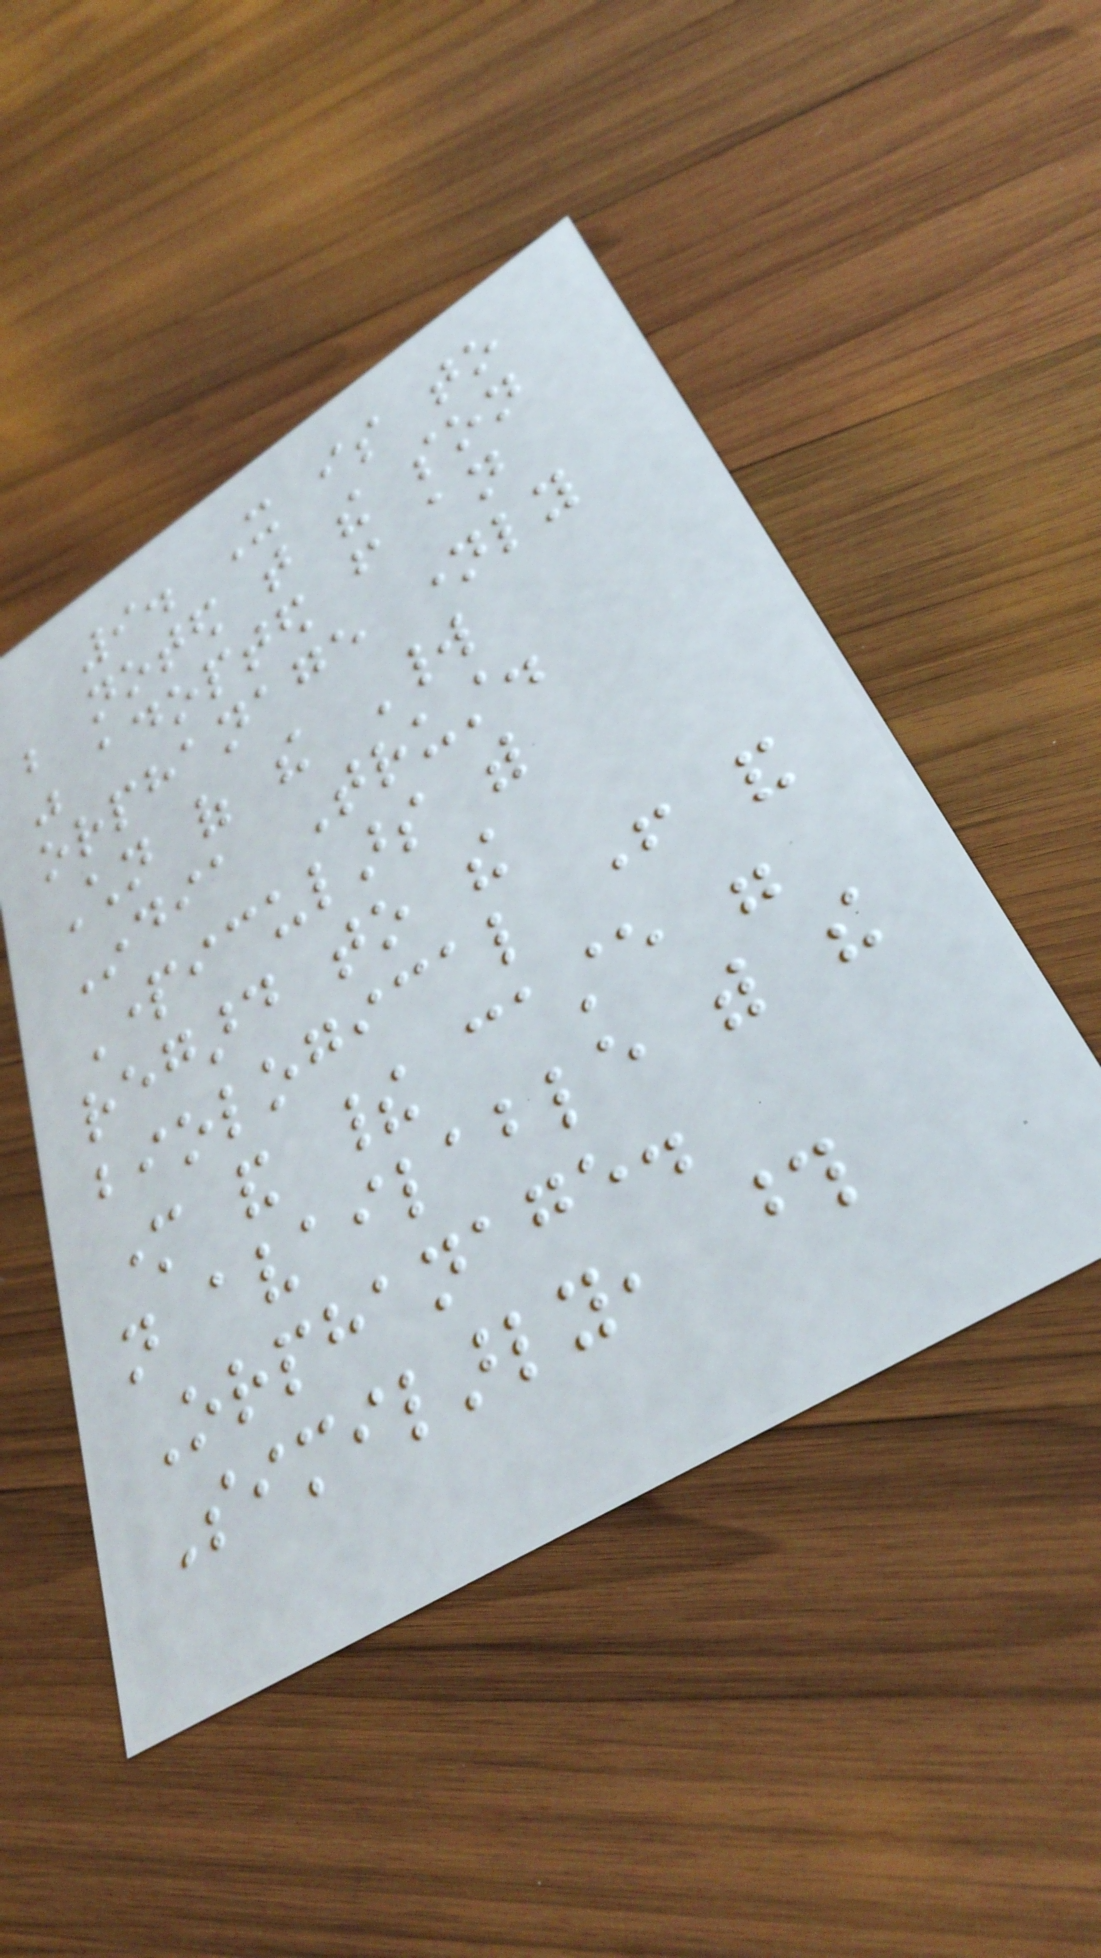9. It is to
be noted that the son
was adopted from an
orphanage namely
Children of the World
India Trust.
Particulars with
regard to the
biological father and
mother and their caste were
not available with the
Orphanage.
Similarly, those
